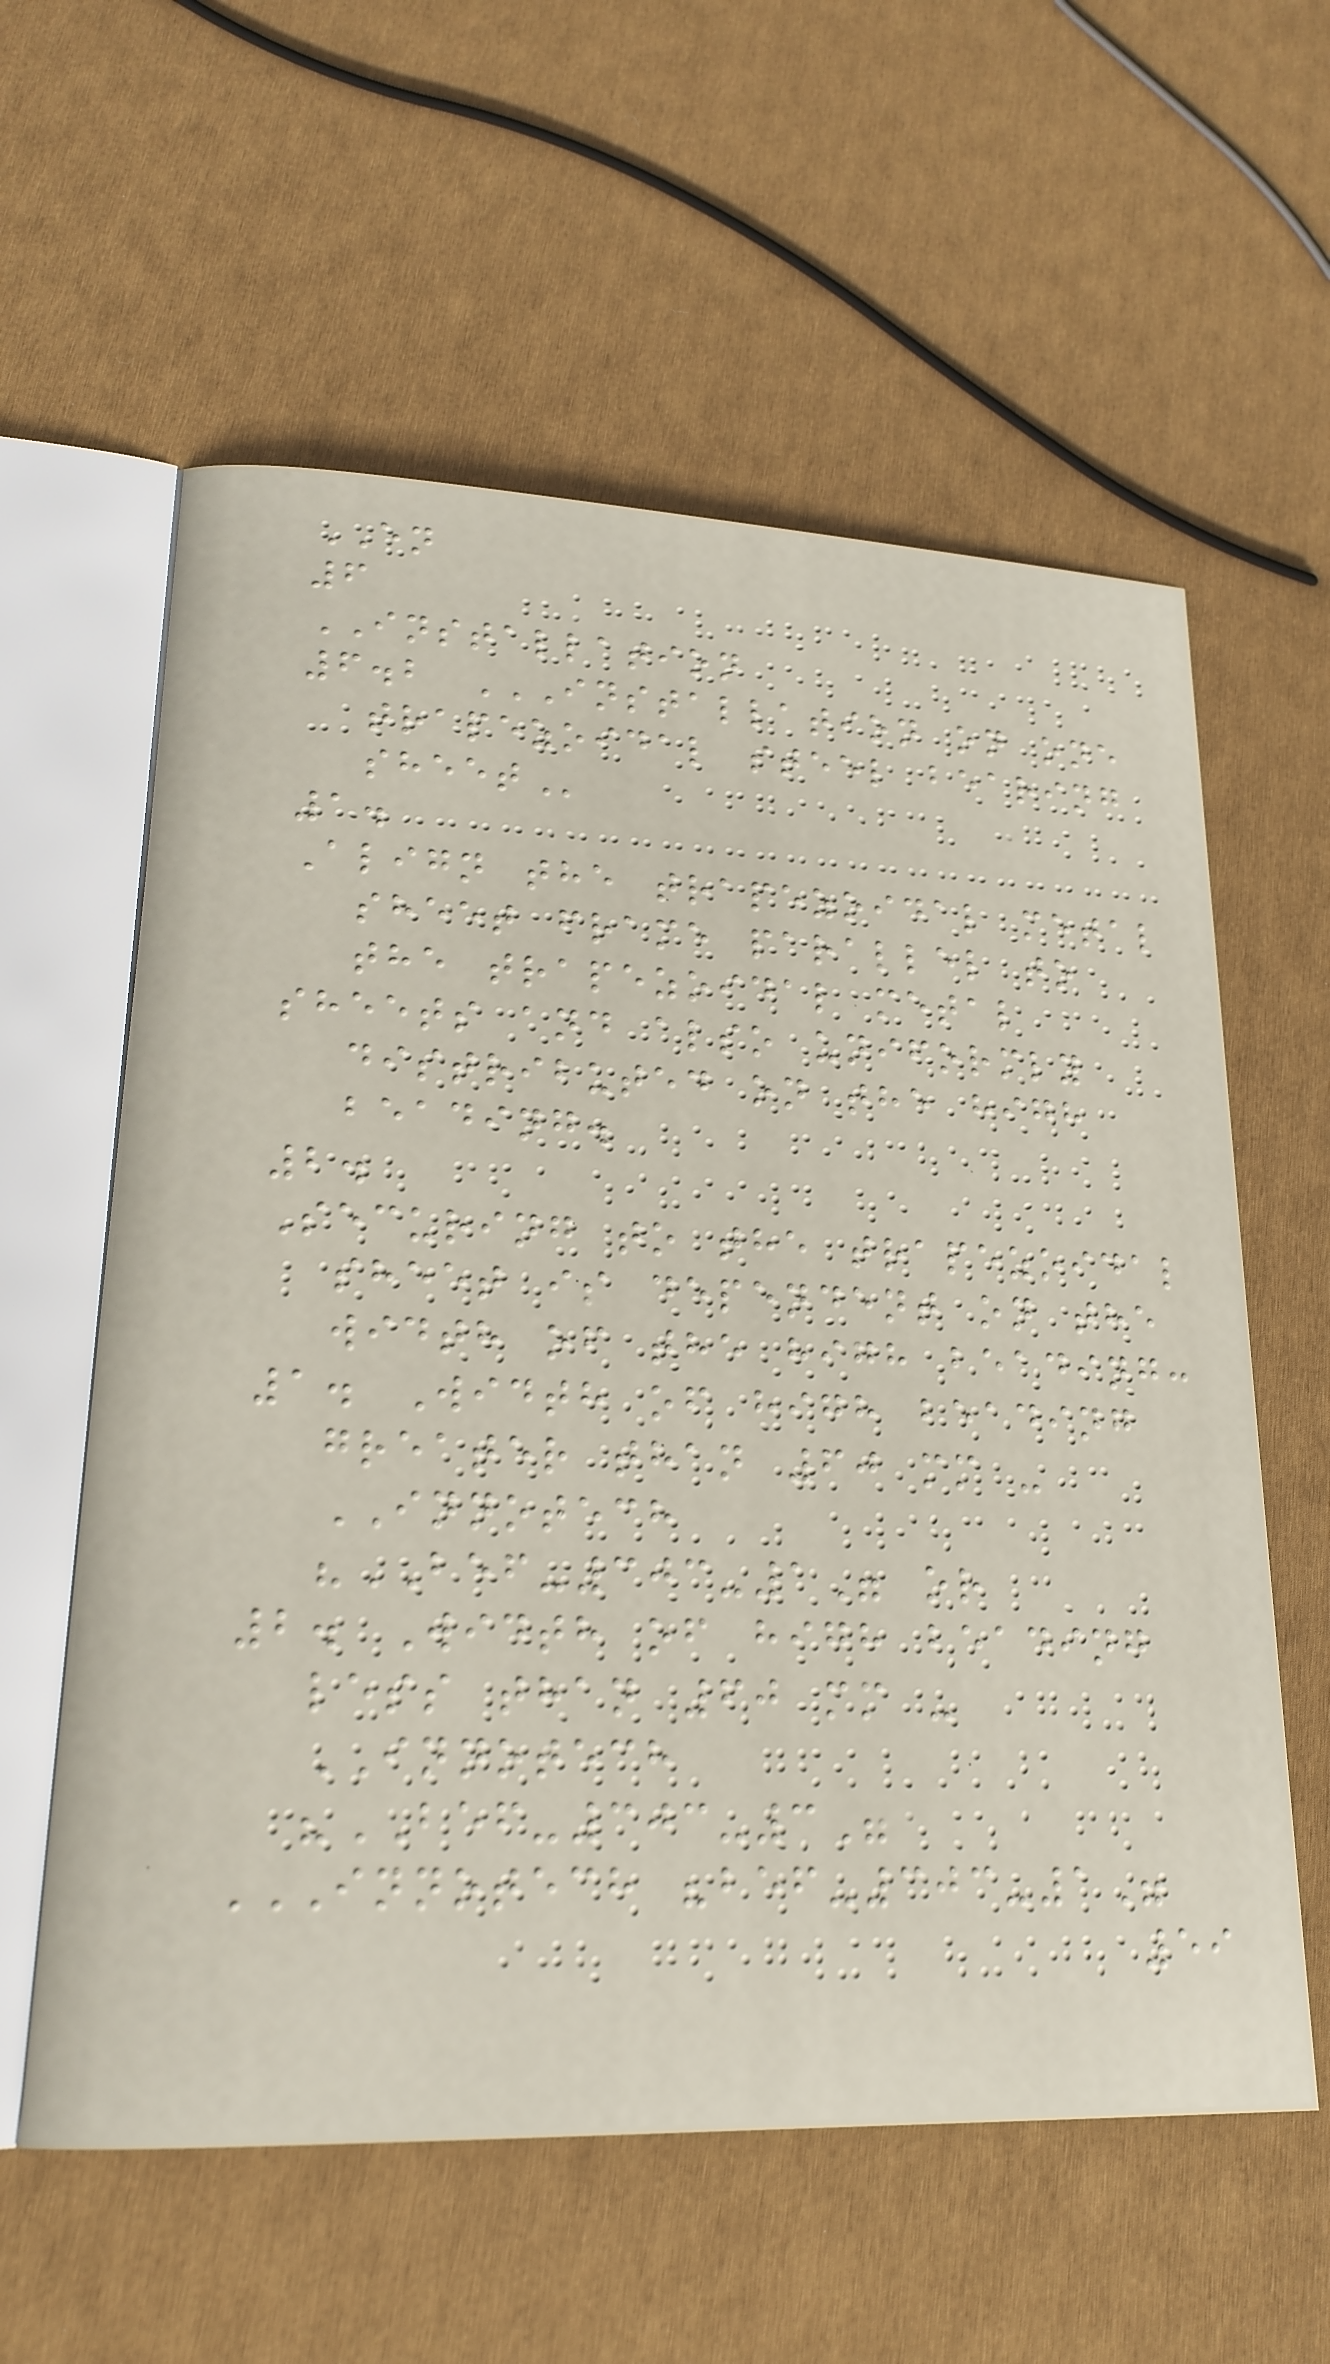EN
6
INSTALLATION
6.2 INSTALLATION ON ONE
TRAPEZOIDAL STEEL BEARING
SHEET
1.
Align the trapezoidal metal
sheet frame parallel to
the trapezoidal metal
sheets and also uniformly
distributed on the high
beading.
2.
Securing to the trapezoidal
sheet is dependent on the
width of the high beading:
1. Width of high beading
greater than 60 mm -
INNOTECH
"BEF-303-1" or
2. Width of high beading
less than 60 mm -
INNOTECH
"BEF-303-3"
INNOTECH "BEF-303-1"
59
